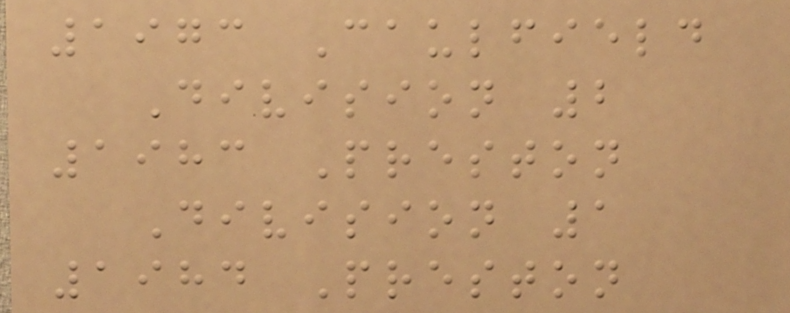1973 Caulfield
Division 2
1983 Preston
Division 1
1984 Preston
